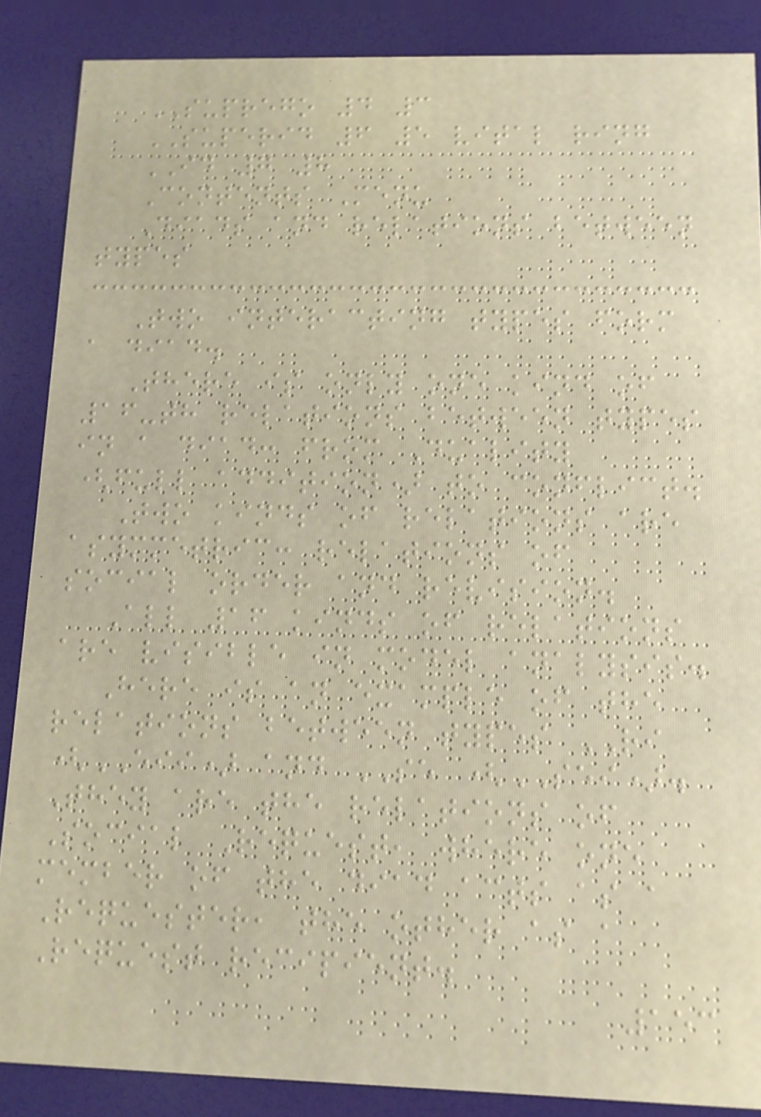SUPREGO 4 3
SUPERID 6 5 vital ring
ID 7 8
Contents Menu
Diads and relations between
types
Two interacting types form
a diad.
There is only one kind of
16-th relations between types
in a diad: from Duality
(full addition) to conflict.
Two kinds of relations are
asymmetric: relations of
social order and revision.
All 16 kinds of relations
are visible in model analysis.
Here is an example of the
relations between types RI
(EII) and SE (SEI).
They are the relations of
Social Request, where one
member of the diad acts as a
Requester, the other as a
Request recipient.
153
